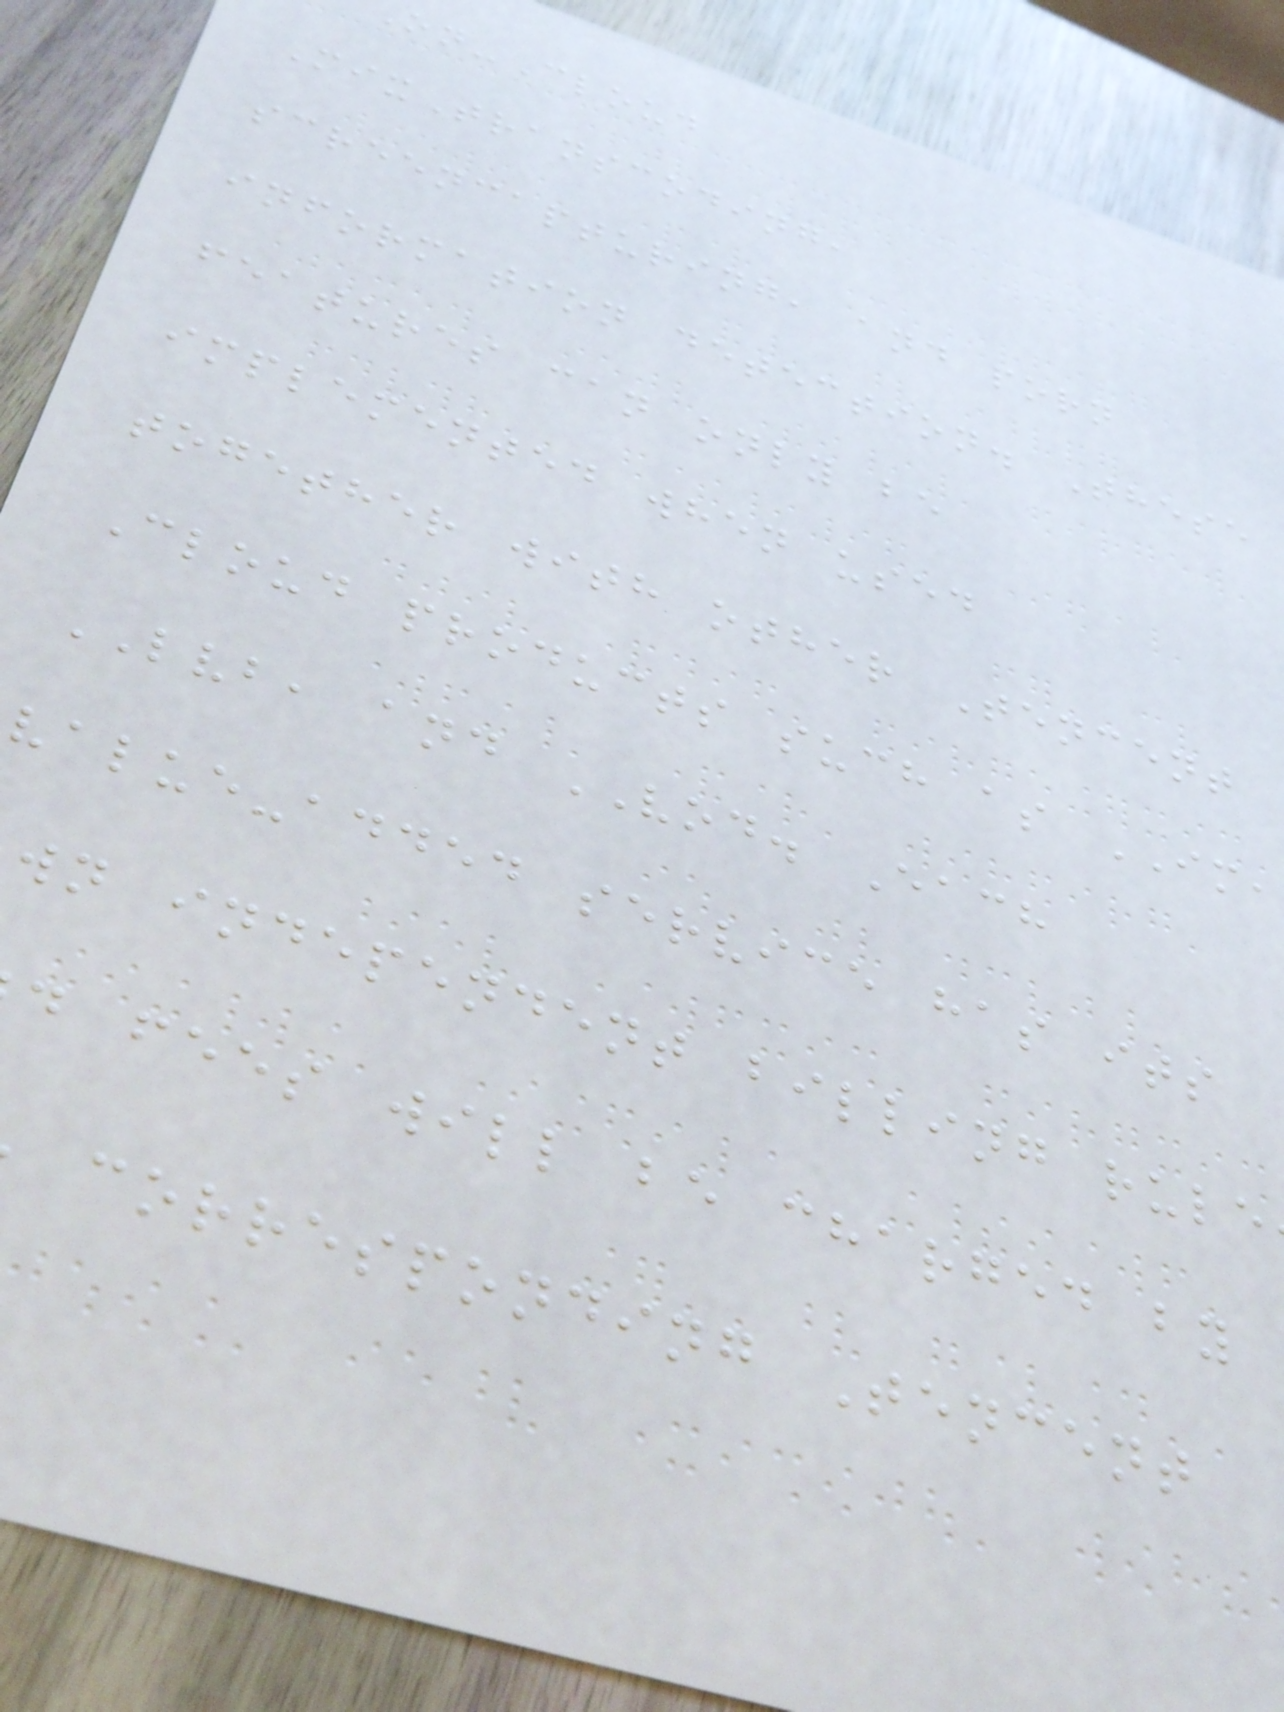n-Cloud
MixTranscoding,
screencapturing, and porn
information detection. These
features can only be
implemented when used
together with other Tencent
Cloud products such as IM,
LVB, and VOD. Each
value-added service has its
wn independent billing rule
d fees will be charged by
corresponding Tencent
